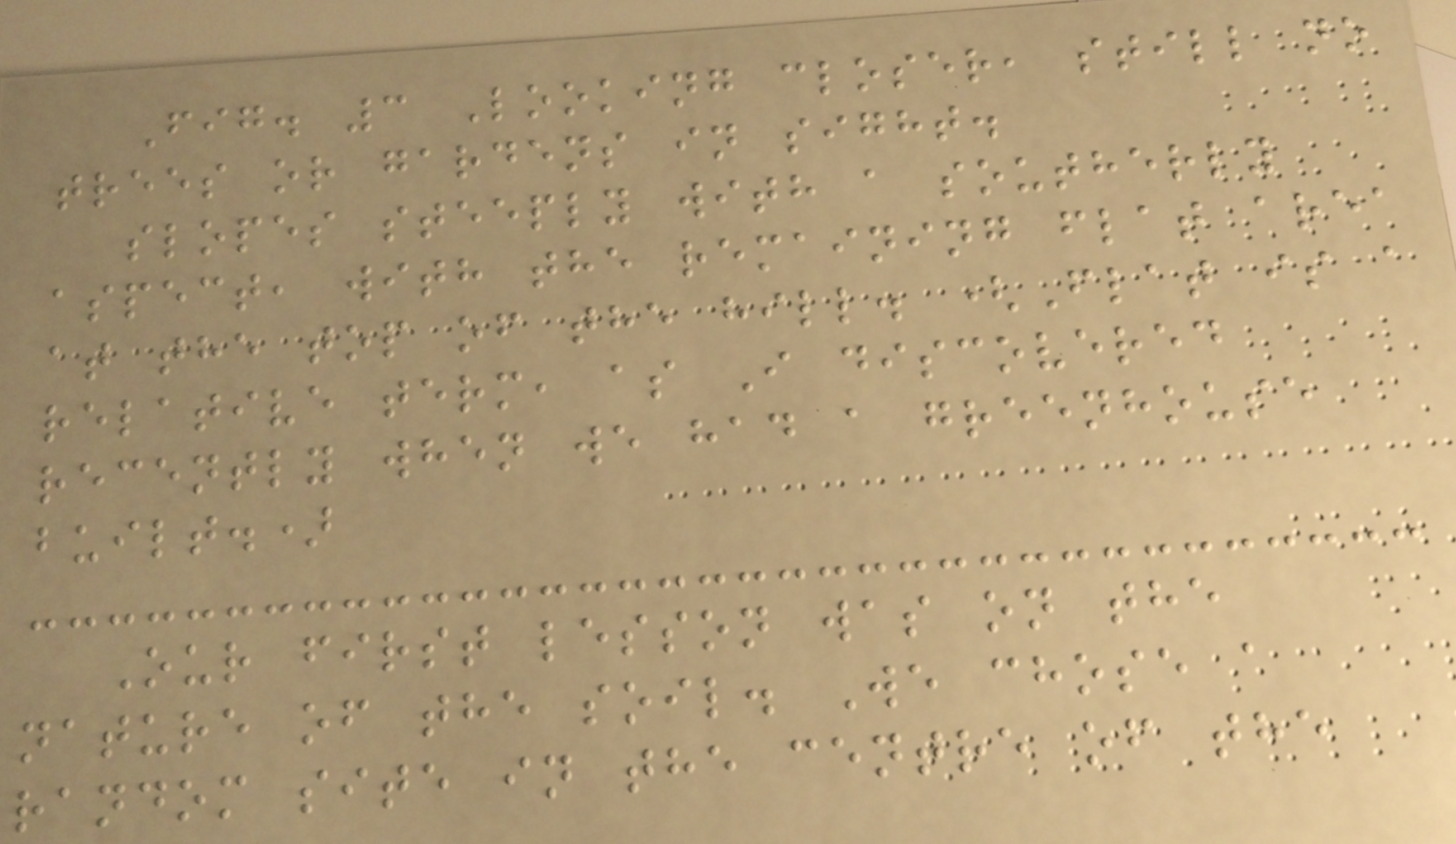Fig. 3 Looking closer, still no
trees or gardens in sight.
slopes steeply with a southerly
aspect, with the remaining flat area
at the top of the hill. (Flat is a
relative term, as I discovered
recently when we had a greenhouse
built.)
Our first lesson was on the
nature of the soil. We chose a
random site in the centre of the
